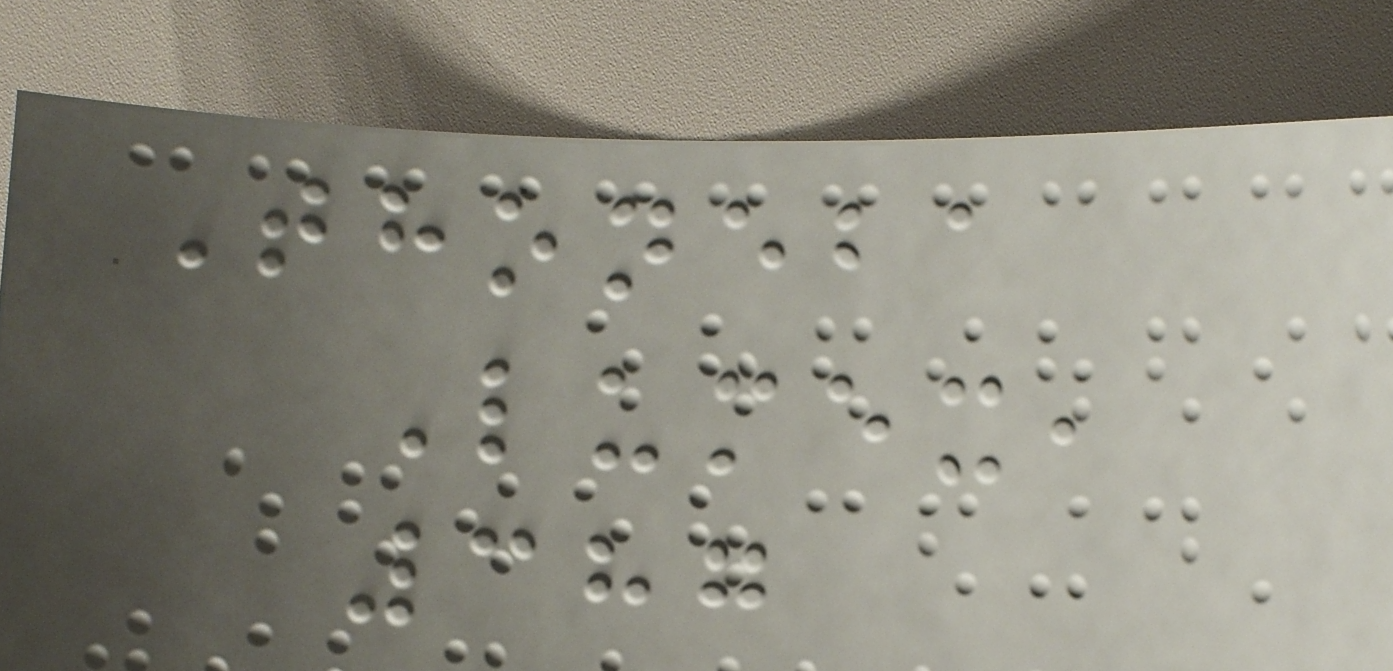Thoneba
Lumex,
387
